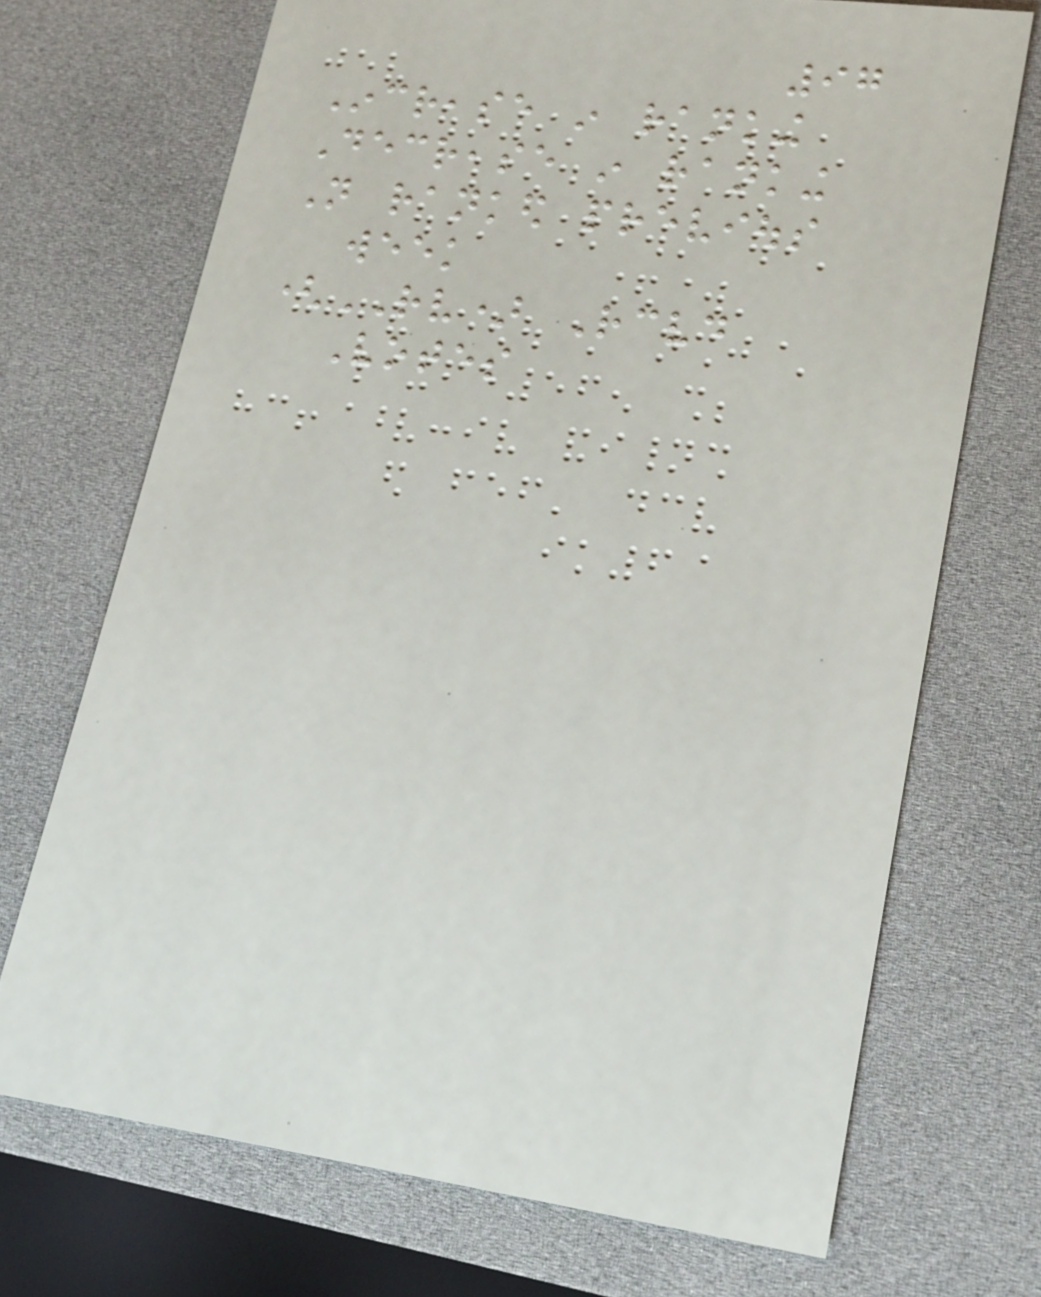97
Increase in ranking
Decrease in ranking
Not ranked previous
week
(RV) Received
Votes
